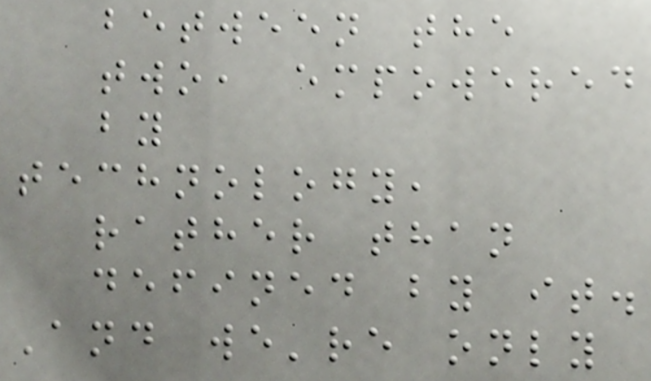between the
two, empowered
by
technology,
rather than
defined by it.
And we're only
